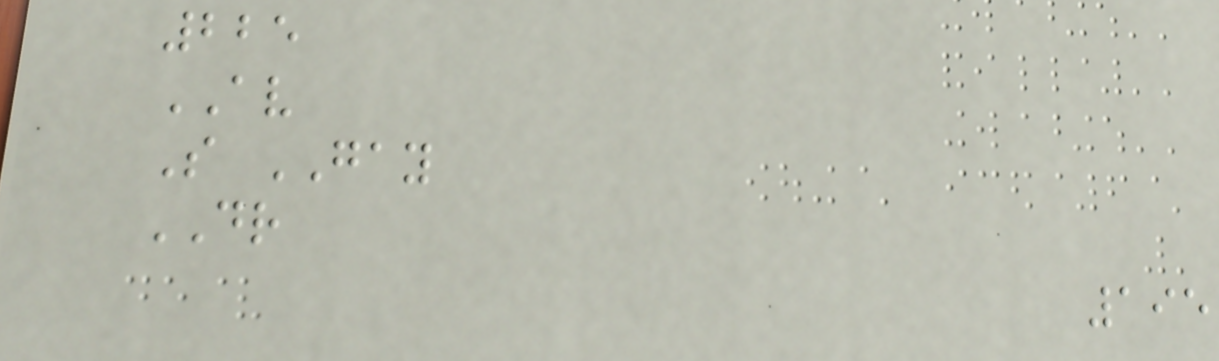225
AV
S GAY
DR
195
